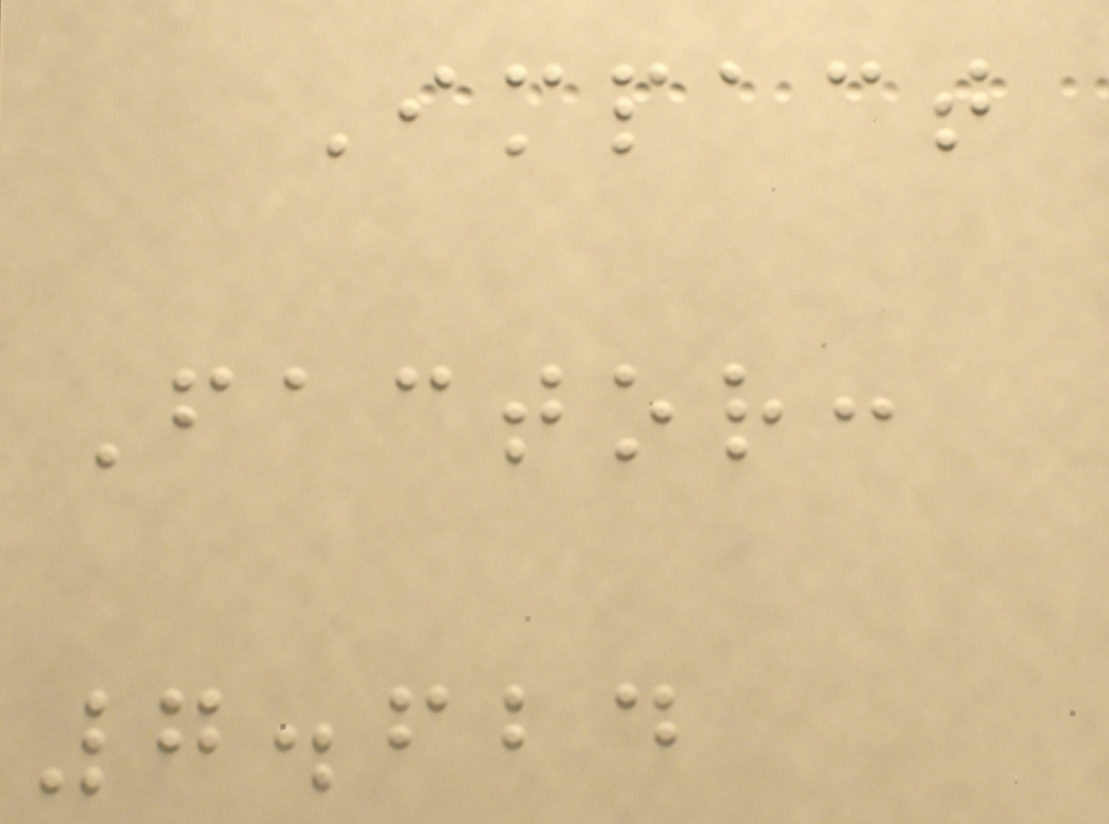Impact
Factor:
7.624
